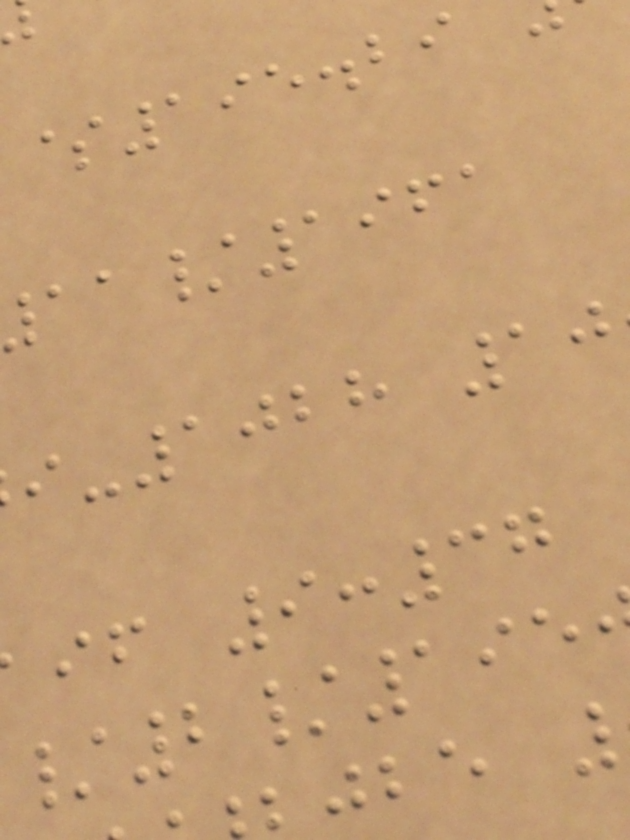$195.29
/1961
-1028 10
if 9:37
